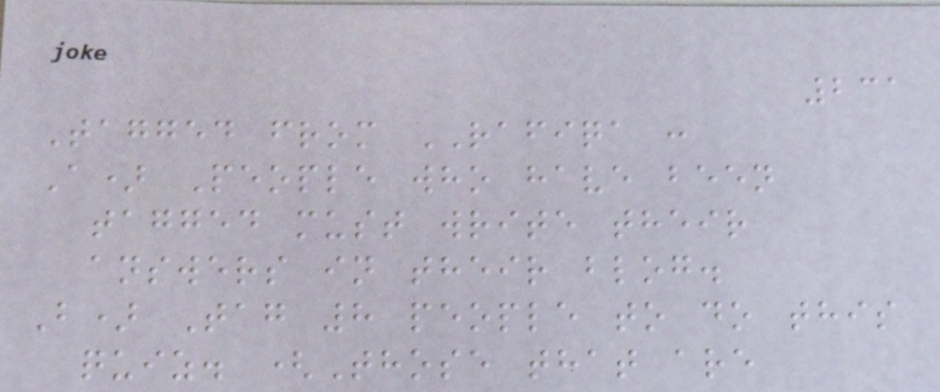231
Tagged from RAFIQA :
A) People who have been
tagged must write their
answers in their blog.
B) Tag 8 people to do this
quiz. (Those that are
